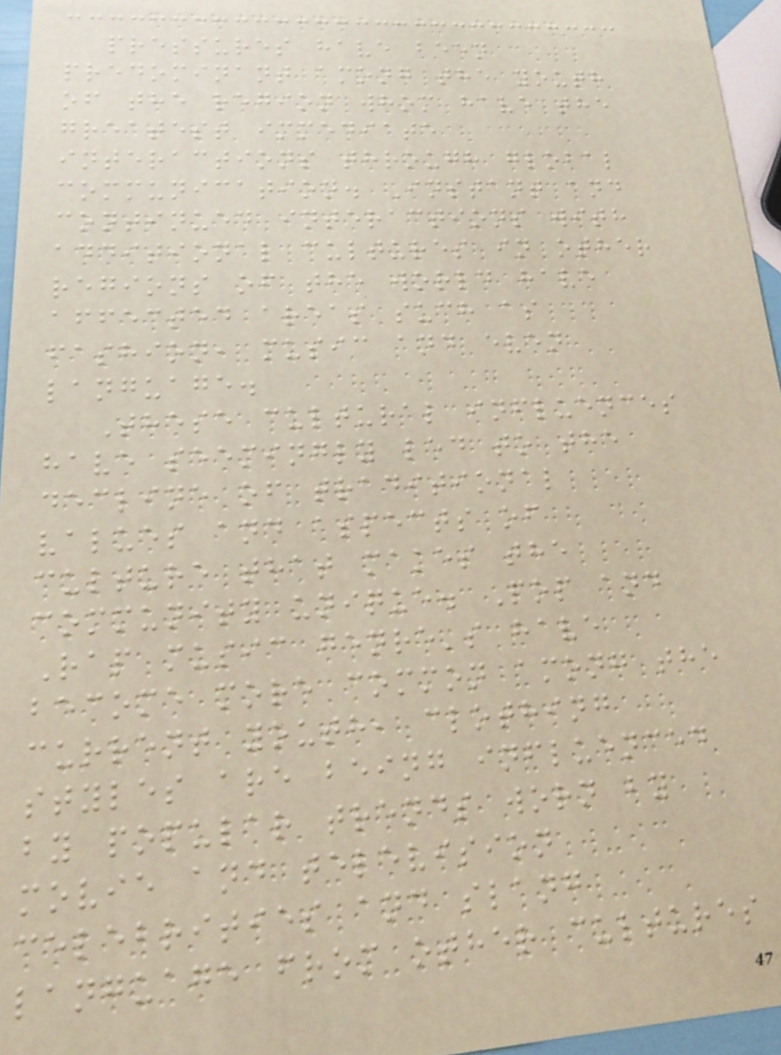pressures have been
predominant among the youth
of the region whom have the
greatest immediate
interactions through global
communication. Instant and
continued interactions with
additional cultures in other
regions of the world have
affected areas such as
fashion, music and even
language.
These cultural influences
have seemingly led to the
decline of traditional
values and aspects of
culture that makes the
community unique. Pop and
Rap music genre's have
become more common among the
current youth, clothing
styles are being influenced
by popular trends worn by
movie and television
celebrities and slang
language from other cultures
